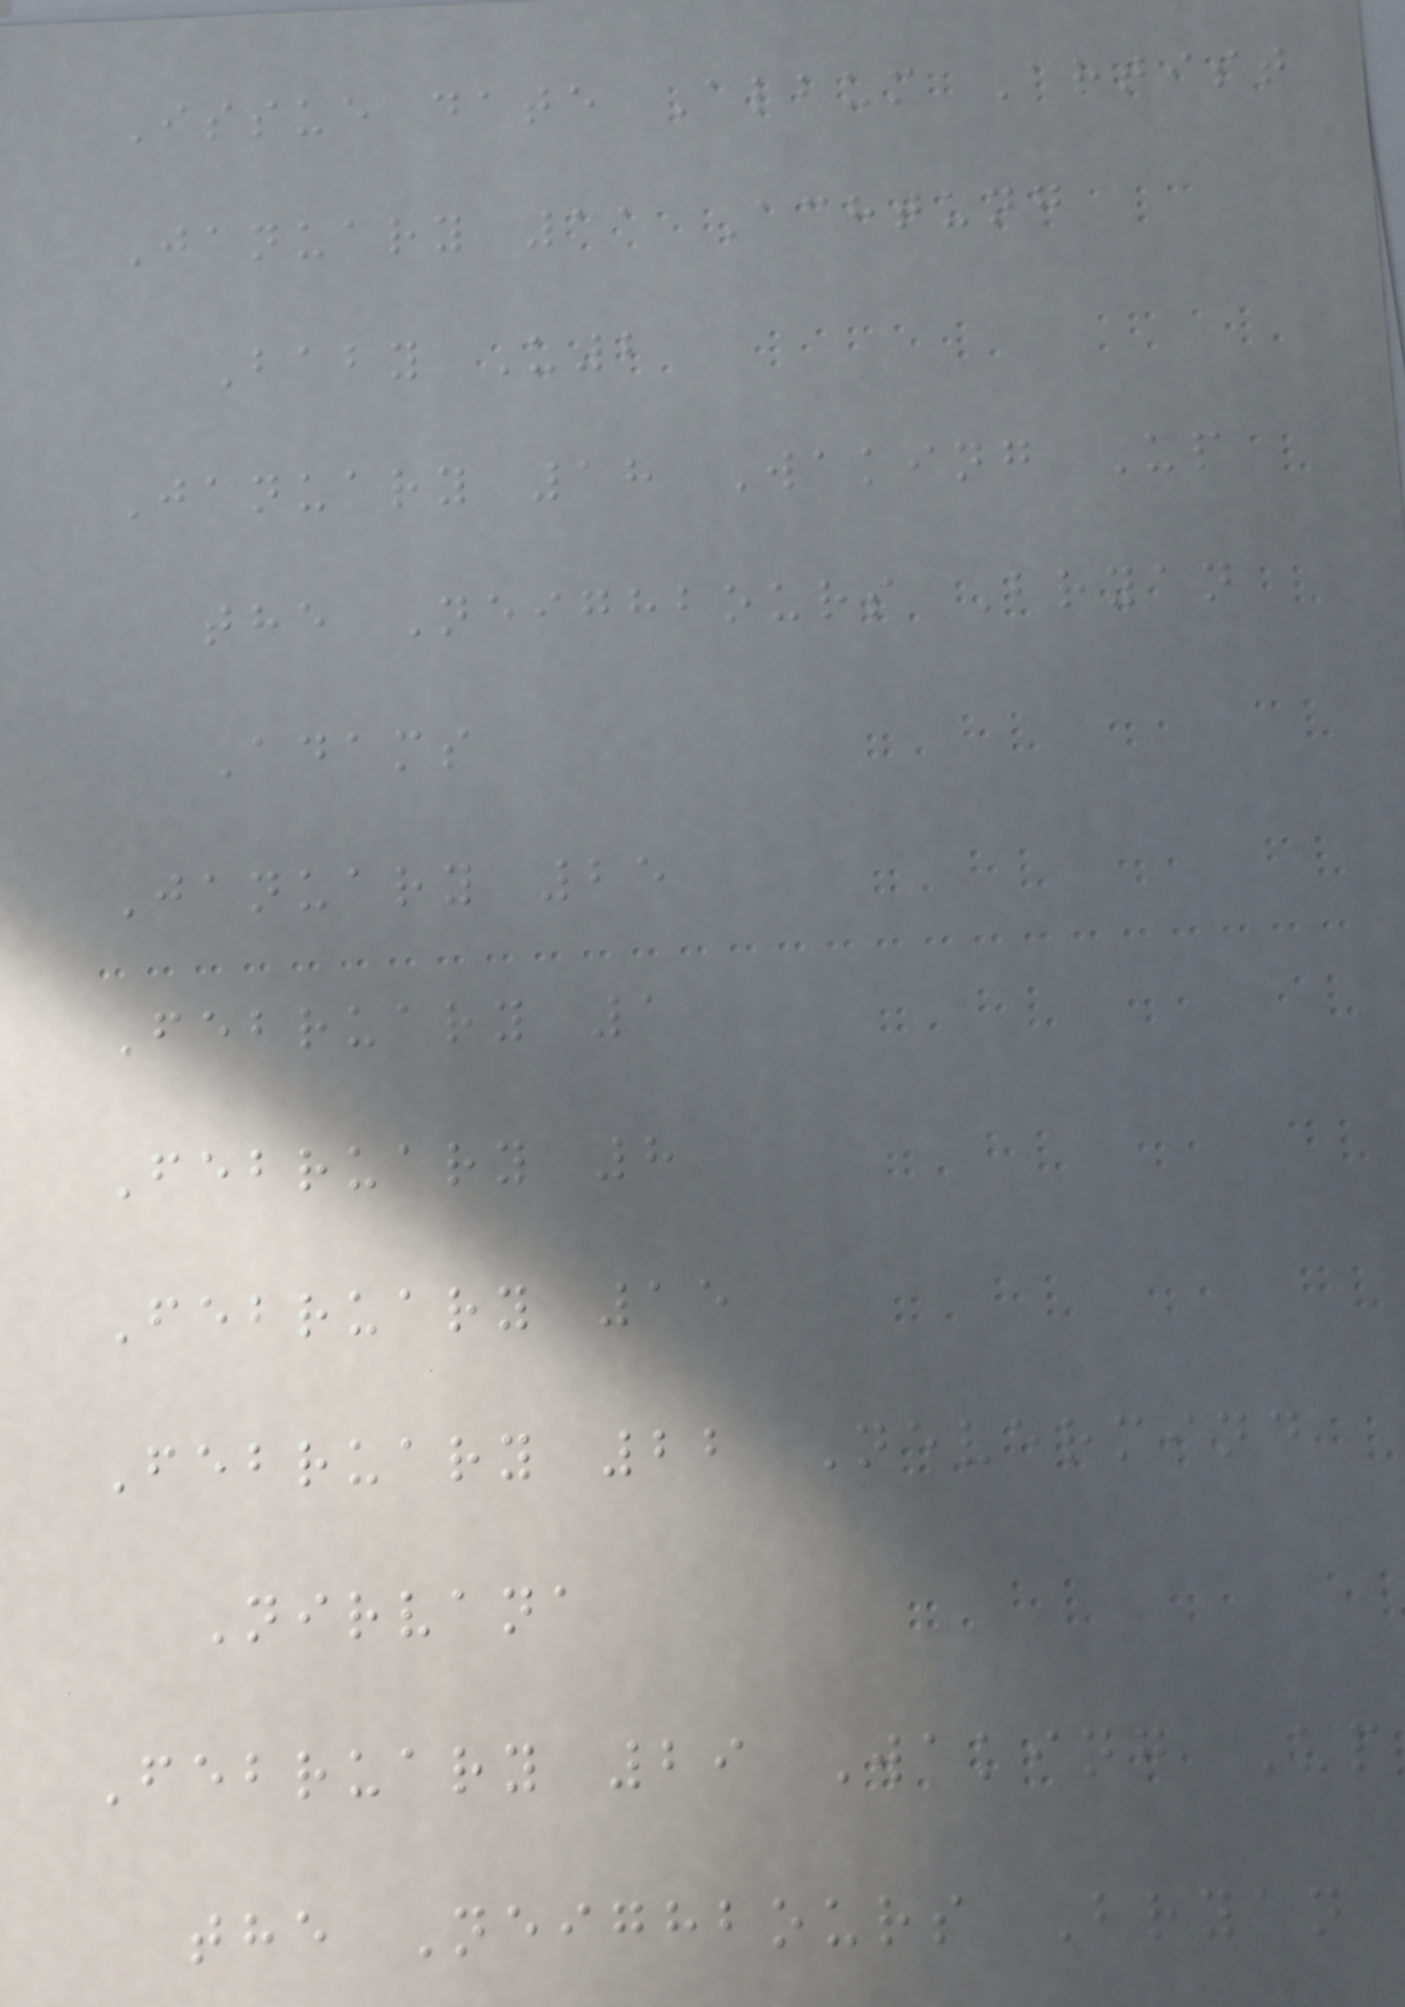Issue date Album Artist
January 11 Achtung
Baby U2
January 18 Waking Up
the Neighbours Bryan
Adams
January 25
February 1
February 8
February 15
February 22 Nevermind
Nirvana
February 29 Waking Up
the Neighbours Bryan
